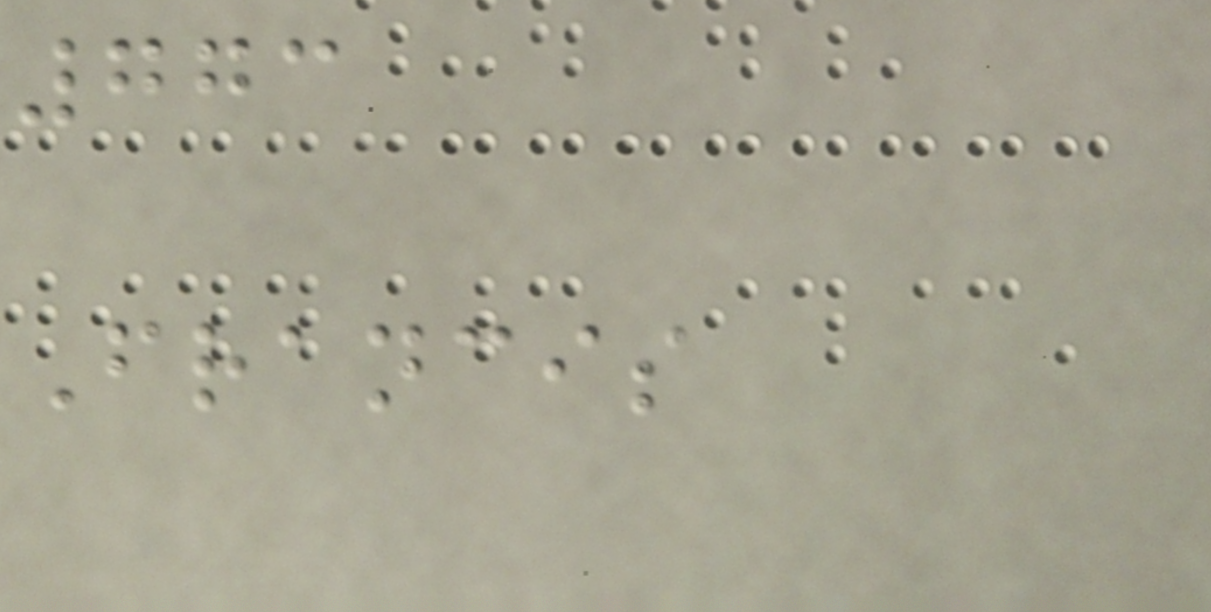773
Francis
